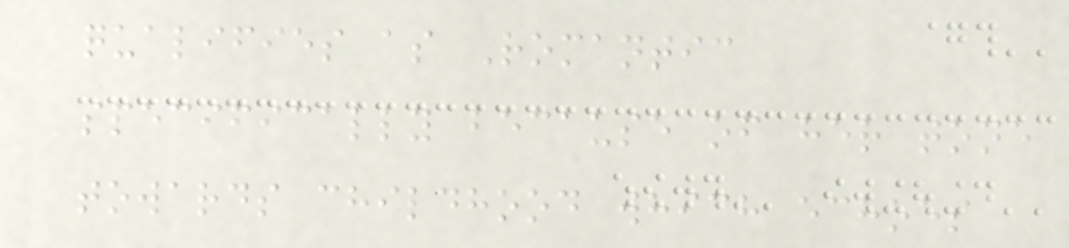qualifies as Romantic
specifically because of her tone
towards childhood which echoes
